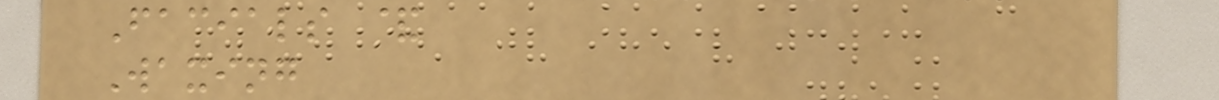Facials &
Waxing
